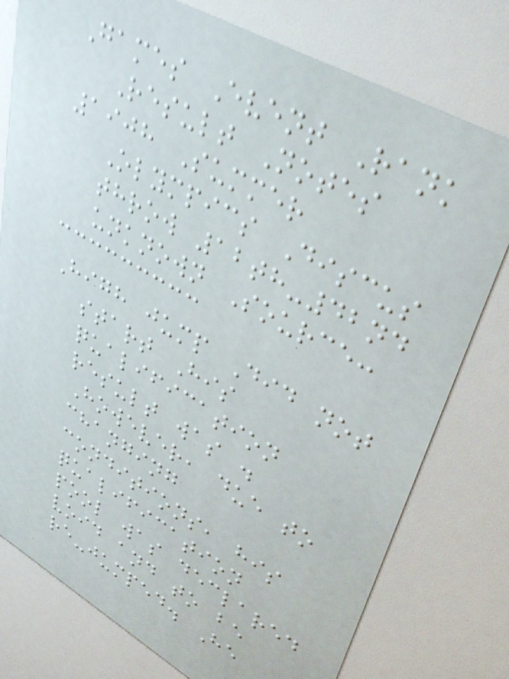Games Event Rank
Result Notes
1908 Summer
Olympics Discus
throw 12th-42nd
unknown Source:
High jump Did not
start His
qualification
result was .
However, due to
changing
conditions, his
qualification
pool was declared
void and to be
re-jumped. He
